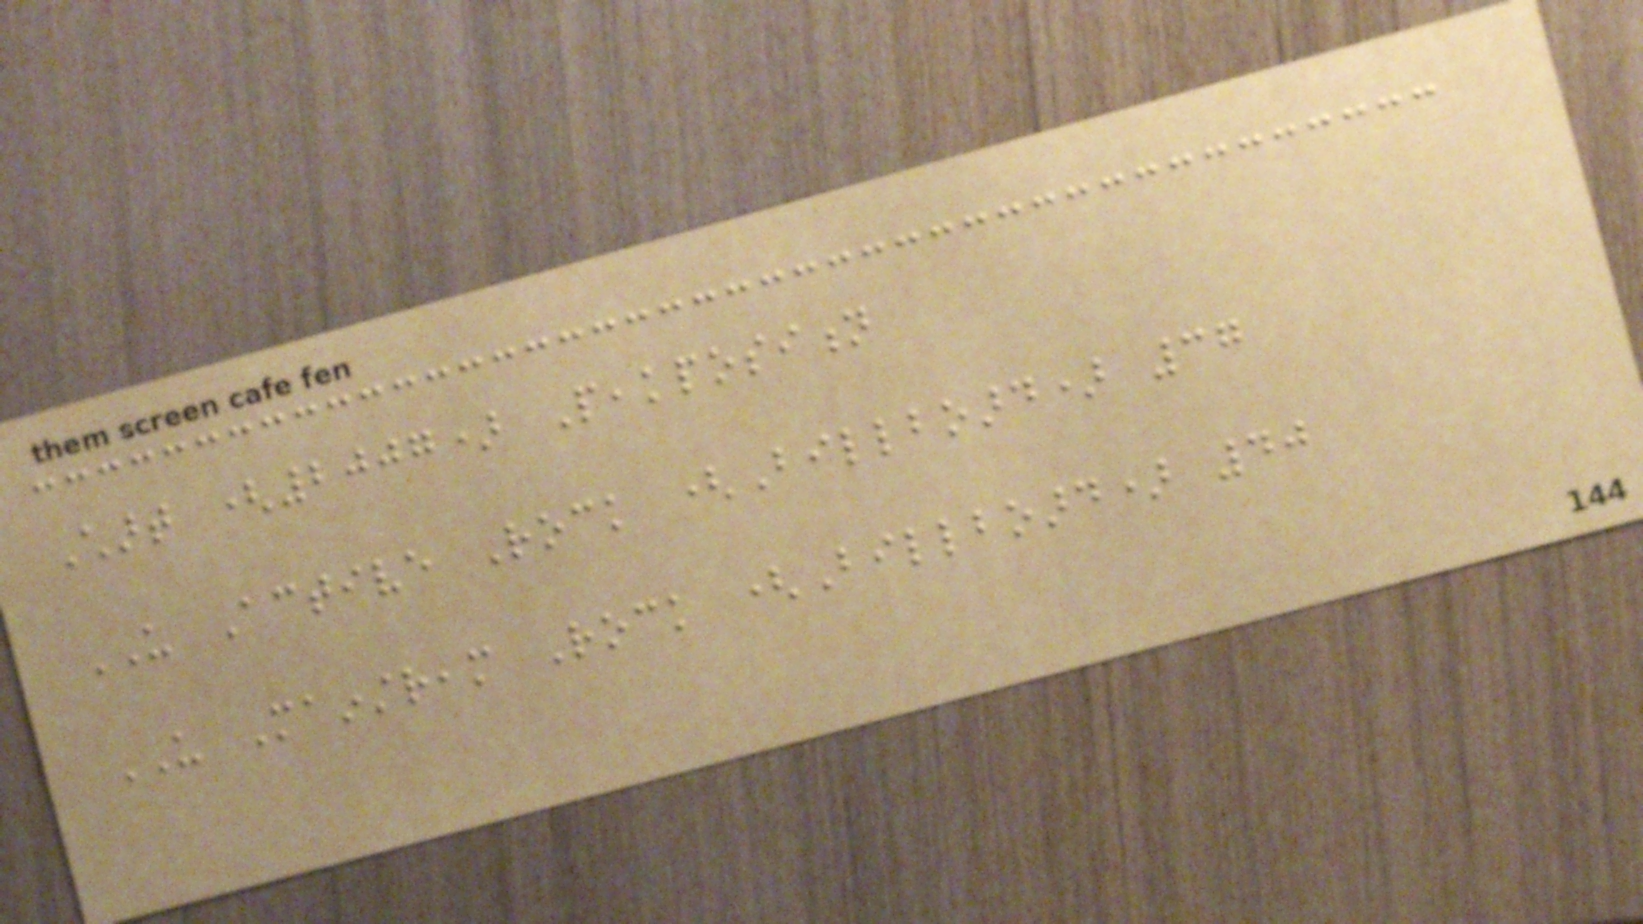Chart (2007) Peakposition
US Active Rock (Billboard) 37
US Mainstream Rock (Billboard) 40
